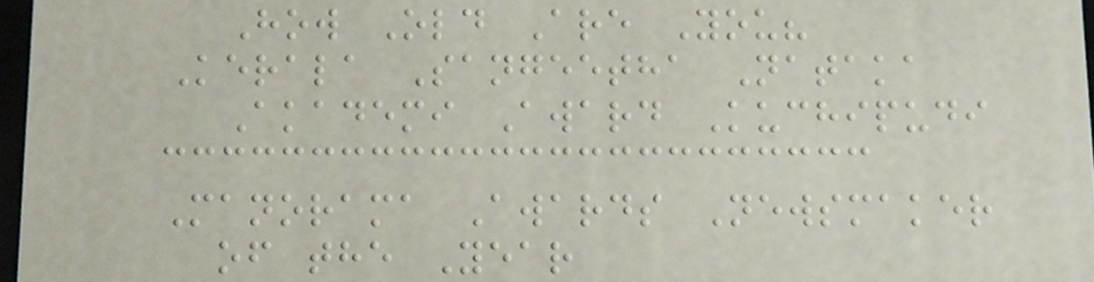How Old Are You?
Kerala Sangeetha Nataka
Akademi Award Kuchipudi
Manorama Awards Newsmaker
of the Year
